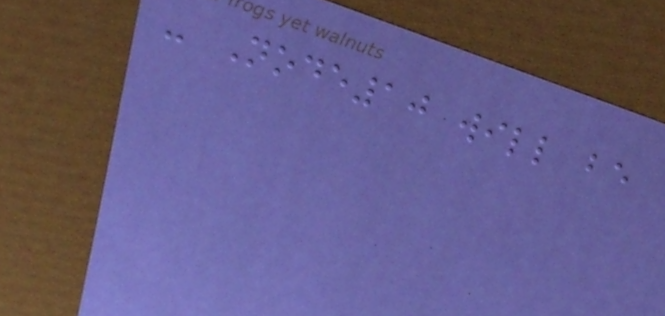- Node10 will be
